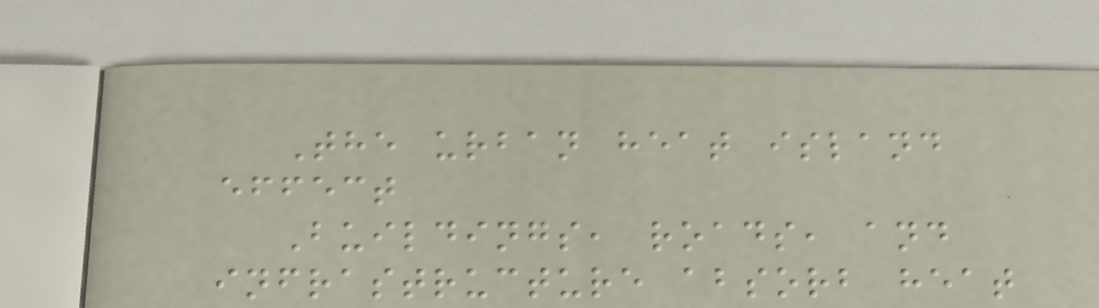The urban heat island
effect
Buildings, roads, and
infrastructure absorb heat
